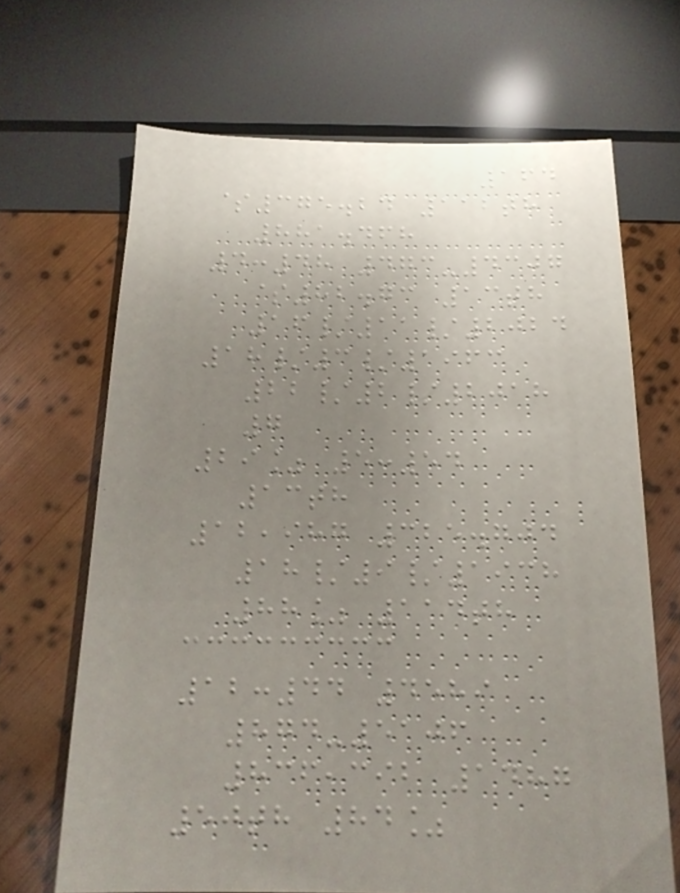164
$375.24 112th
881.468
4:48 473-4307
$82.73 13th
16/11/2024
18/3/1963
22/2/2018
7
29% 5:54
13th
12,987 325.704
18/9/1938
88% 114th
12:44 4589
874-5106
836,392 1487
50th 84%
